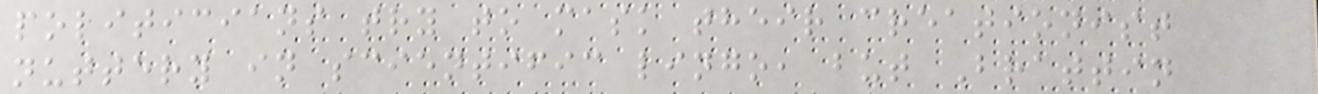politicians try to mask their creationist
nuttery in scientific lingo, but Brattin
